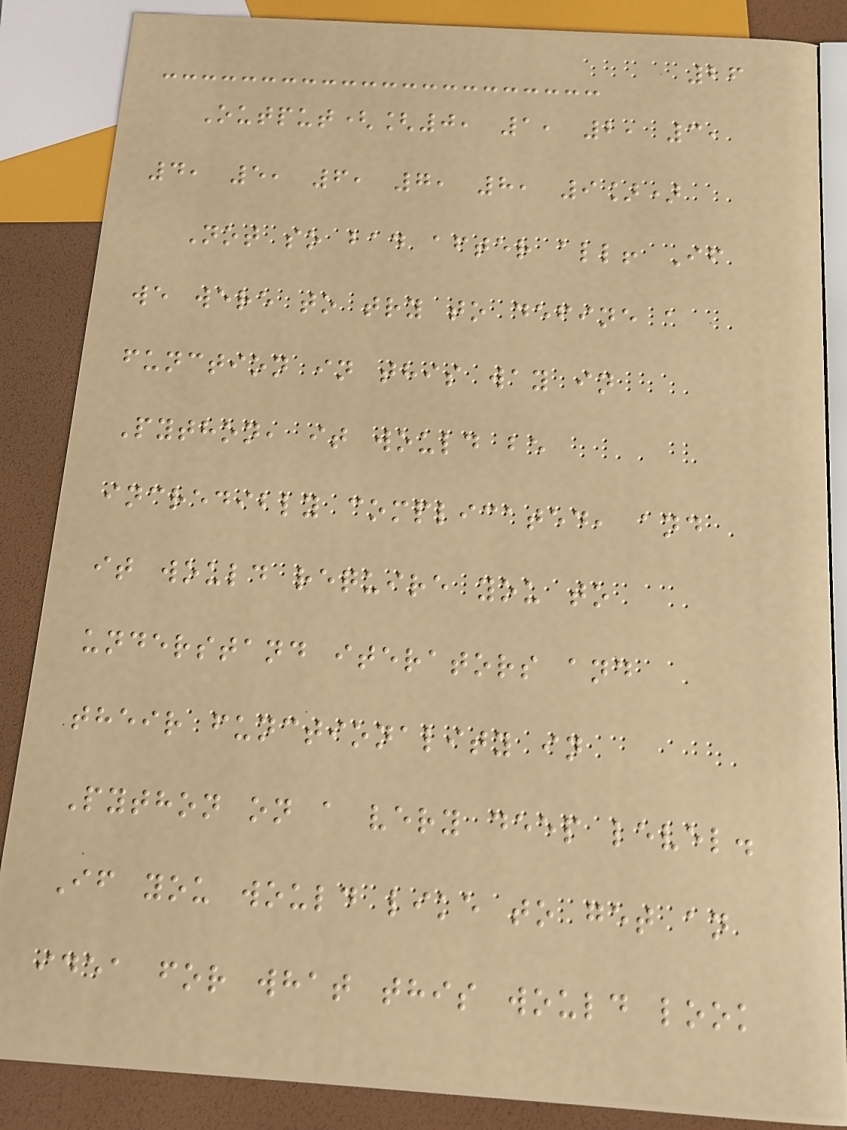26
Output([0, 1, 2, 3,
4, 5, 6, 7, 8, 9])
Not so bad after all! If
we were to try to define a
function in this way in
Python, it would be
incredibly complicated, and
it would require you to
understand iterators and
their functionality in
Python on a very deep level.
If you would like to get an
idea for what this would look
